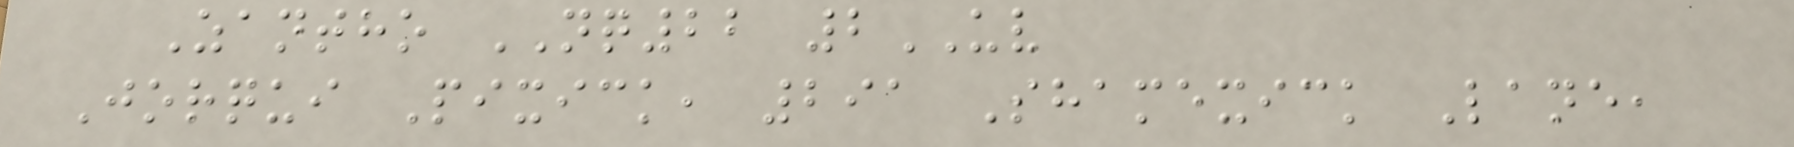Zantho NQ22 2UV
Jorqui Pixick, 291 Shamexick Lane,
